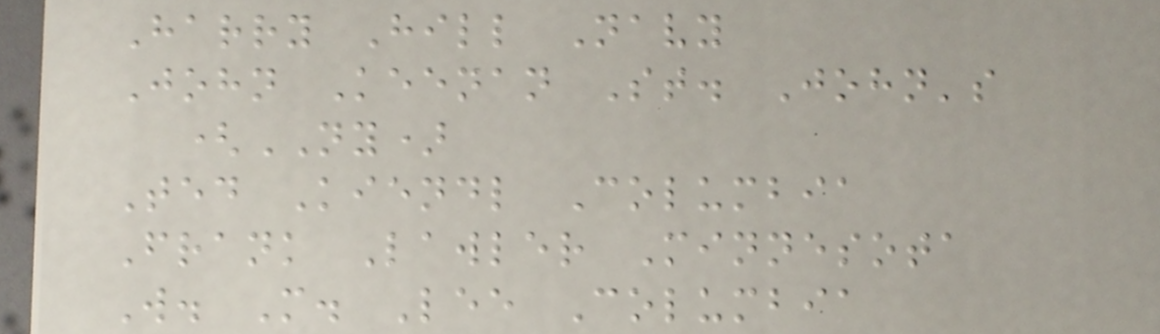Harry Hill Navy
John Keenan St. John's
(NY)
Ted Kiendl Columbia
Frank Lawler Minnesota
W. M. Lee Columbia
